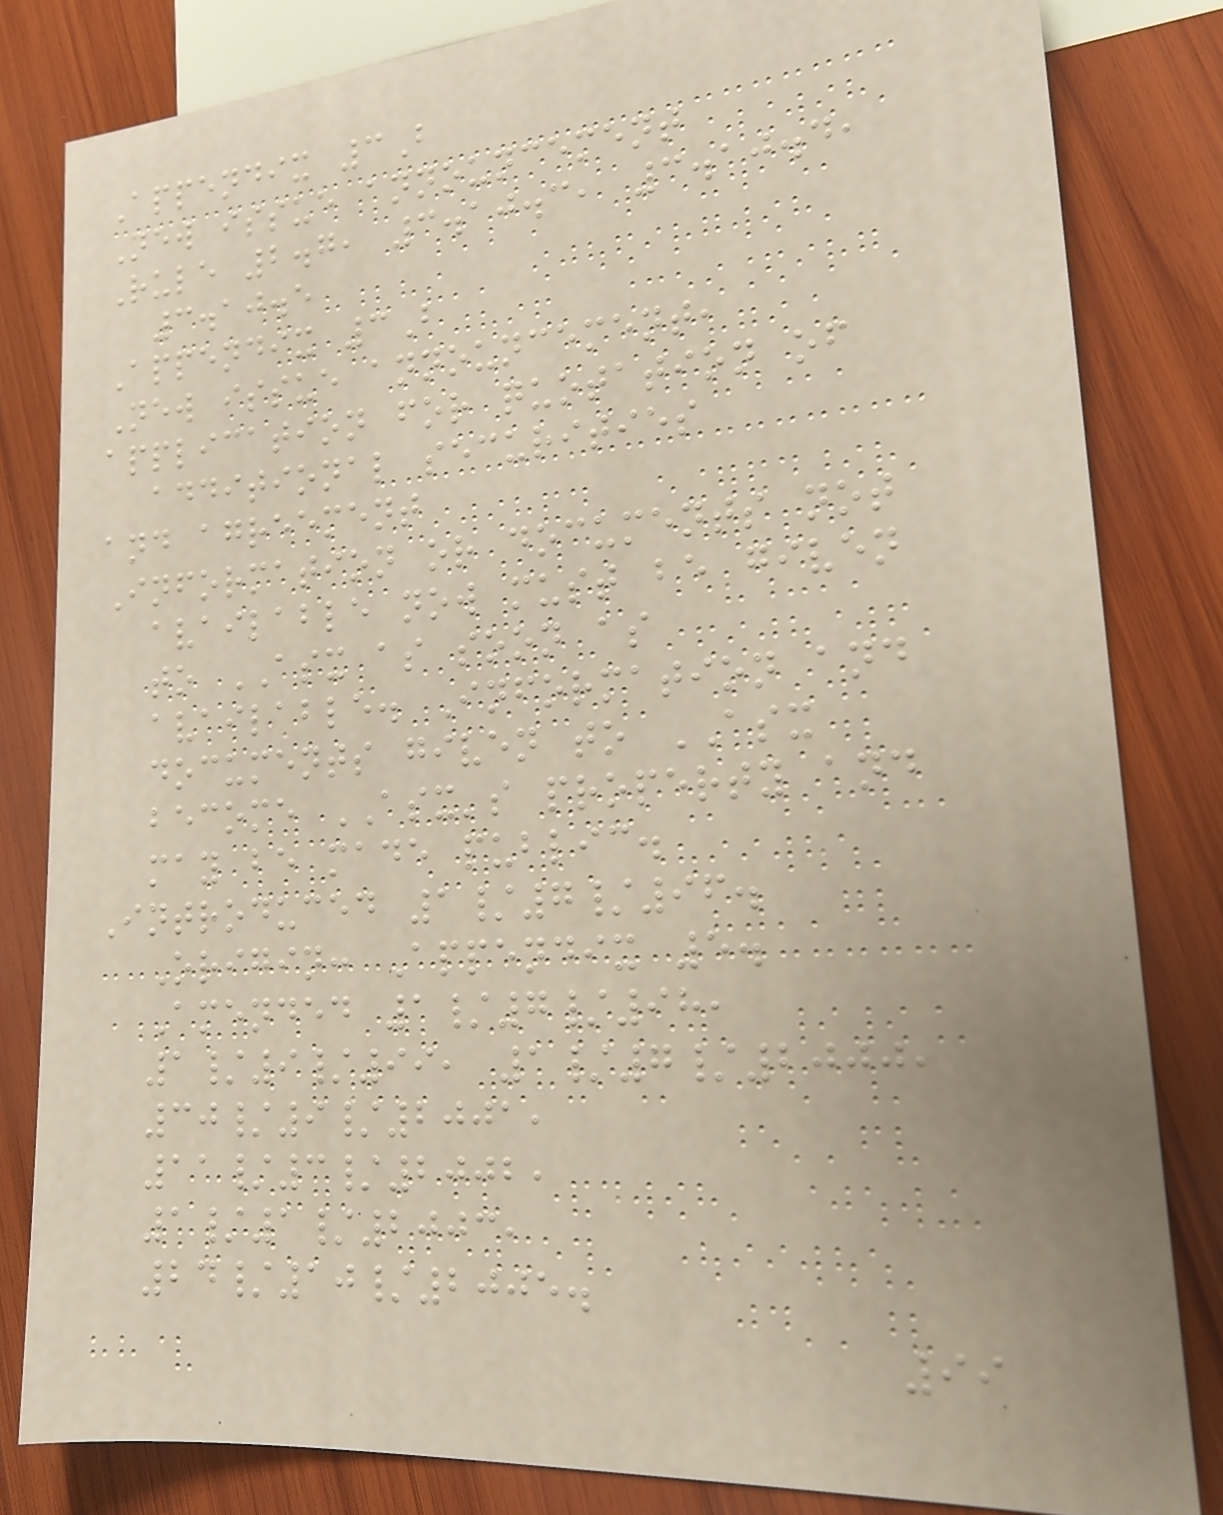Appendix 3B
New issue announcement
Rule 2.7, 3.10.3, 3.10.4,
3.10.5
Appendix 3B
New issue announcement,
application for quotation of
additional securities
and agreement
Information or documents not
available now must be given
to ASX as soon as
available. Information and
documents given to ASX
become ASX's property and
may be made public.
Introduced 1/7/96.
Origin: Appendix 5.
Amended 1/7/98,
1/9/99, 1/7/2000,
30/9/2001,
11/3/2002,
1/1/2003,
24/10/2005.
99
